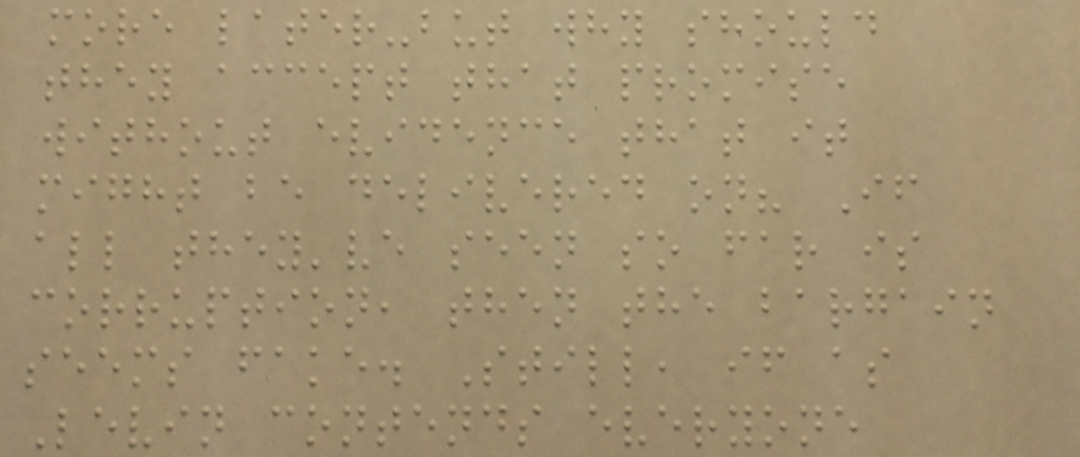more later-but why should
they accept that promise
without evidence that it
might be delivered on? If
all they've seen so far is
corruption, then the bargain
seems fake. Still, if as
Levin contends everyone
